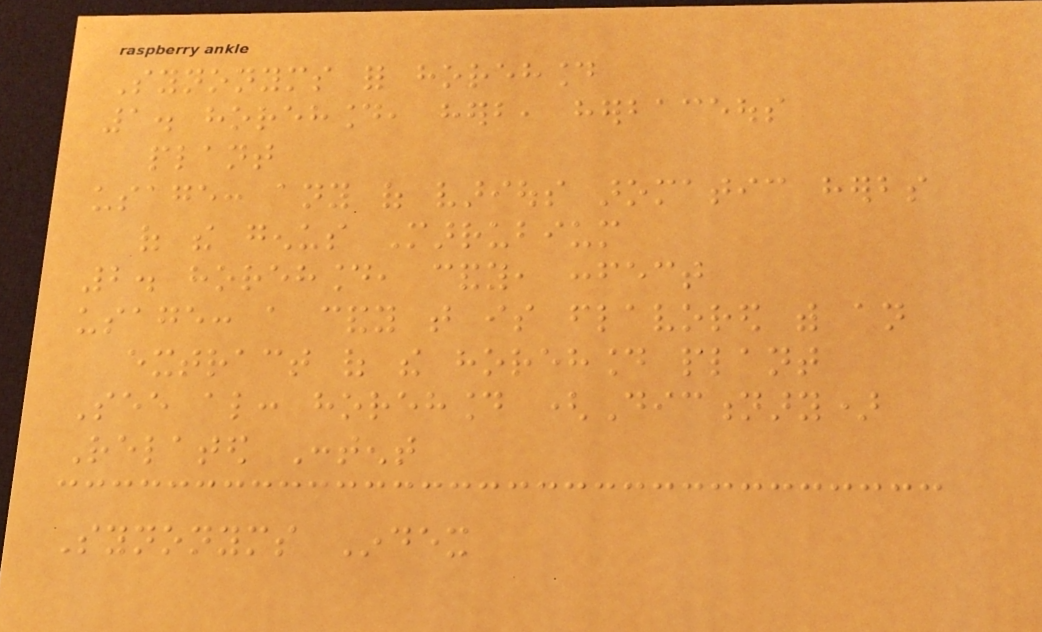Synonyms for horehound
1. horehound, herb, herbaceous
plant
usage: any of various aromatic herbs
of the genus Marrubium
2. horehound, candy, confect
usage: a candy that is flavored with an
extract of the horehound plant
See also: horehound (Dictionary)
Related Content
Synonyms Index
